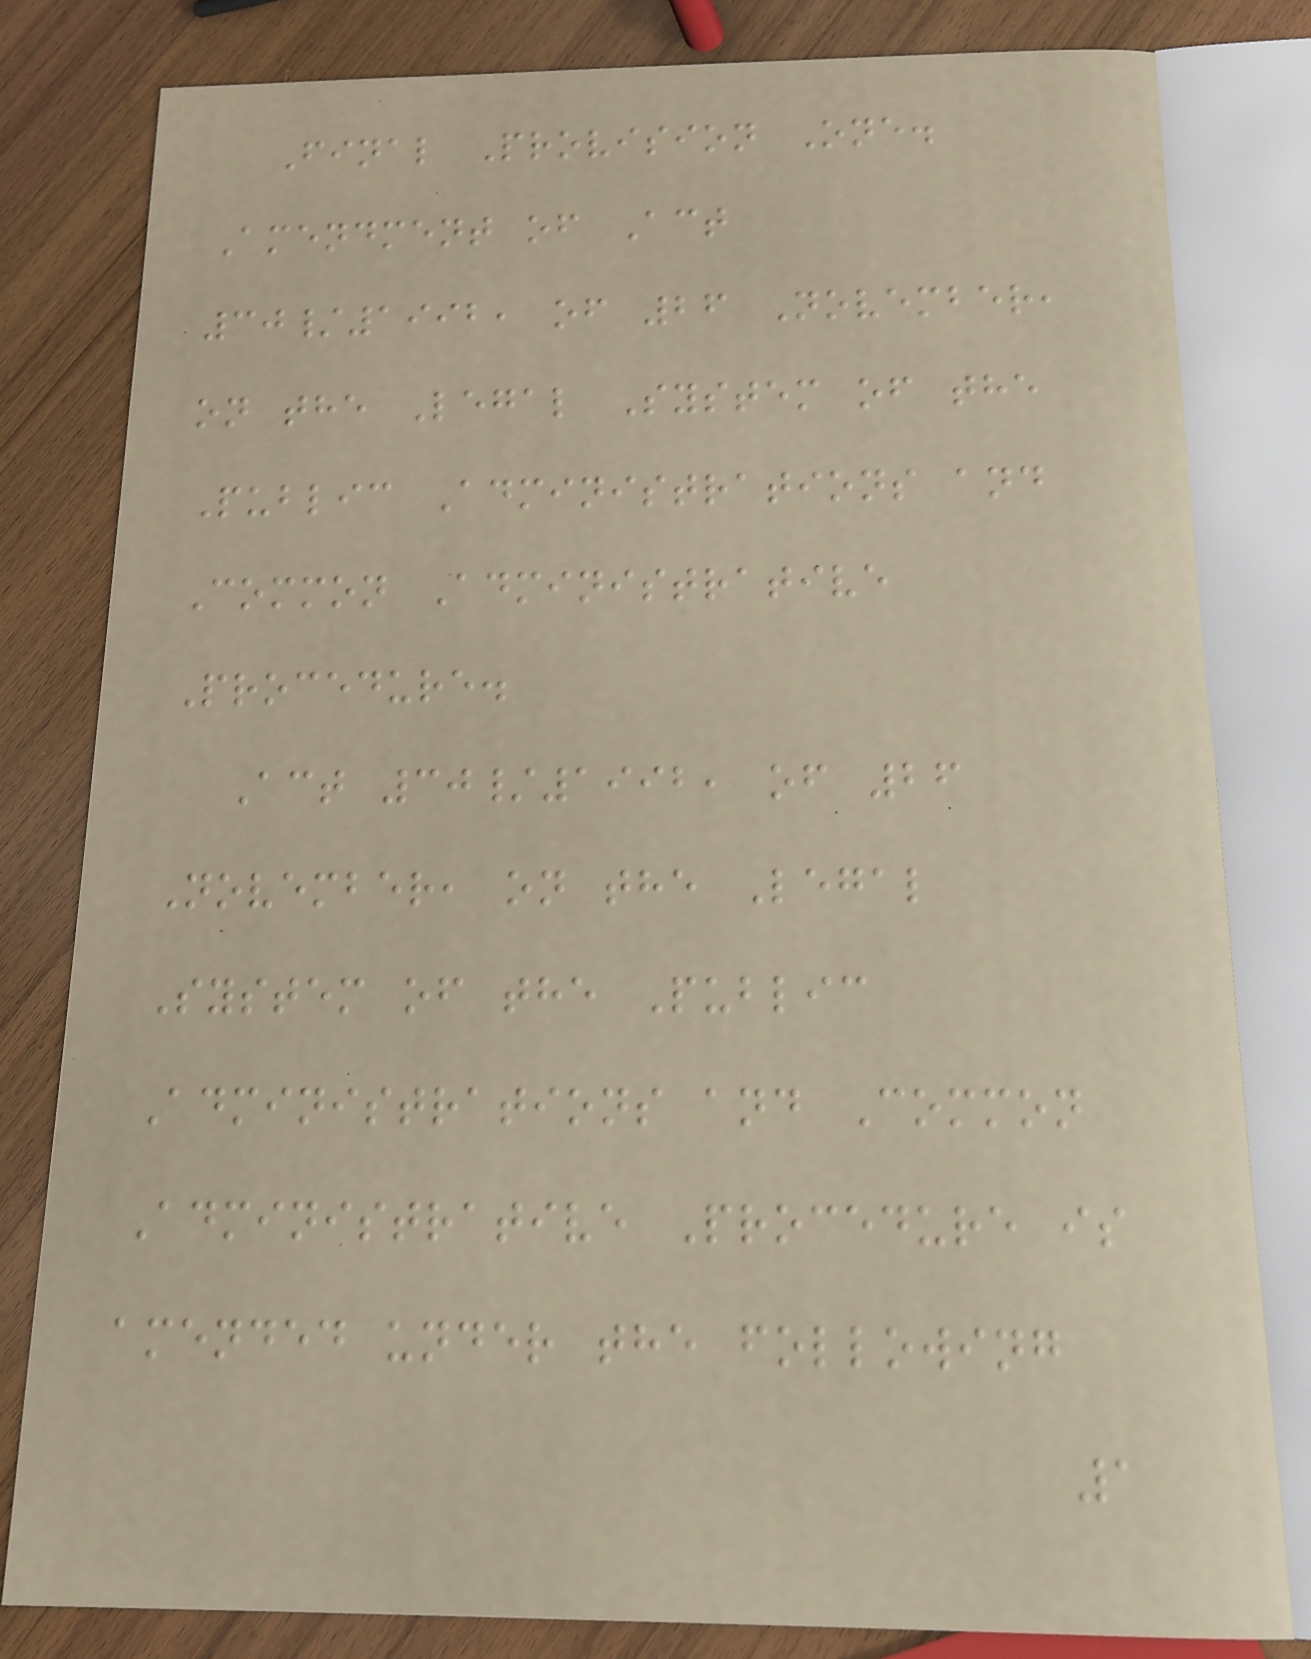Final Provision One.
Amendment of Act
30/1992, of 26 November,
on the Legal System of the
Public Administrations and
Common Administrative
Procedure.
Act 30/1992, of 26
November, on the Legal
System of the Public
Administrations and Common
Administrative Procedure is
amended under the following
1
